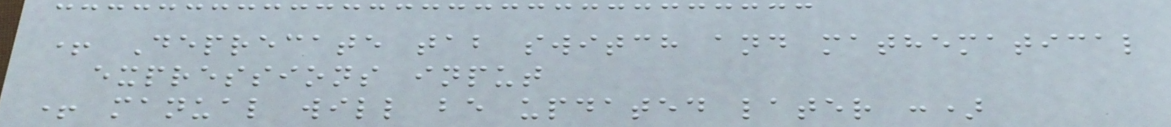+ Deprecate tab switch and mathematical
expressions input
+ manual will be updated later :)
